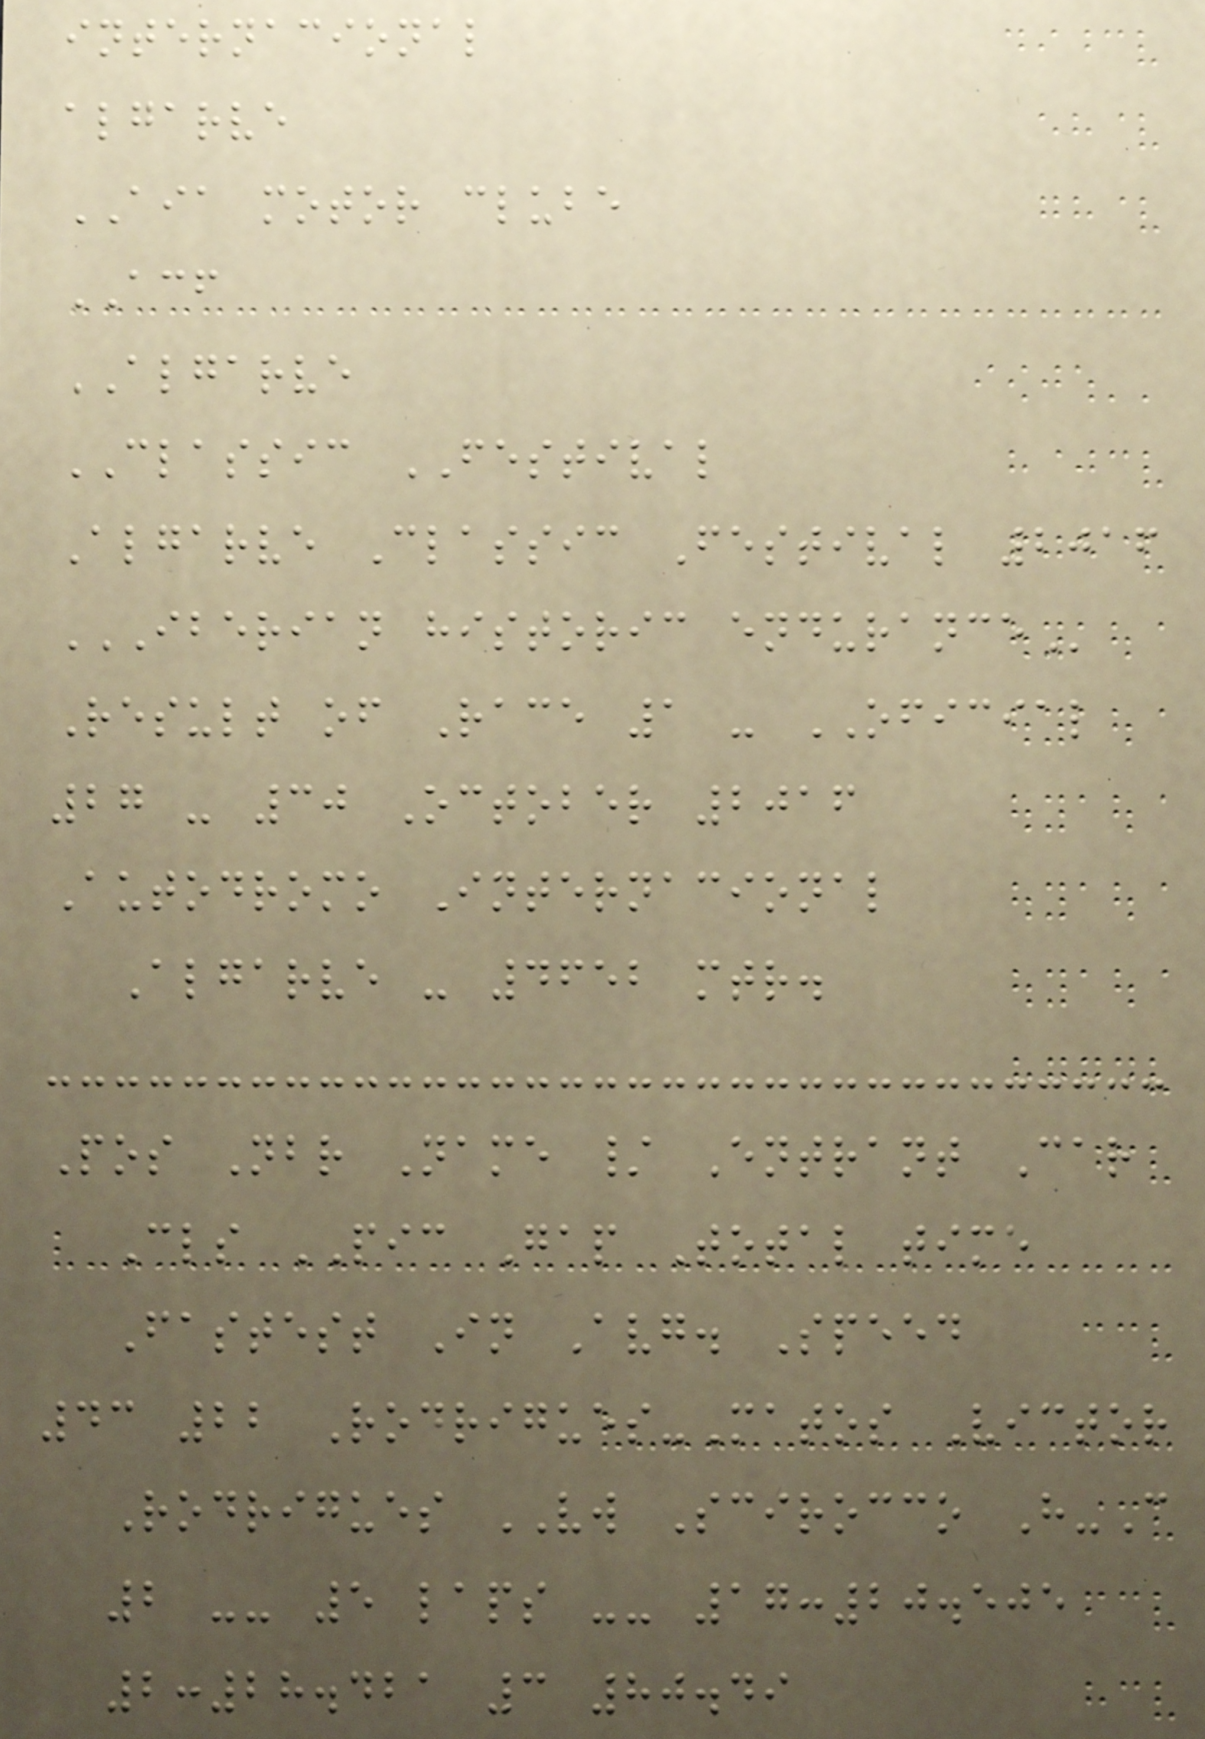internacional
algarve
AIA motor clube
ACF
ALGARVE
CLASSIC FESTIVAL
Algarve Classic Festival 2016
IBERIAN HISTORIC ENDURANCE
Result of Race 1 - OFICIAL
27 - 30 October 2016
Autodromo Internacional
Algarve - 4652 mtr.
Pos Nbr Name / Entrant Car
Cls PIC Gap Total time
Fastest In Avg. Speed
43 22 Rodrigues-Matos Victor
Rodrigues VW Scirocco H-C
2 -- 5 laps -- 17:20.505
2:28.421 3 80.49
